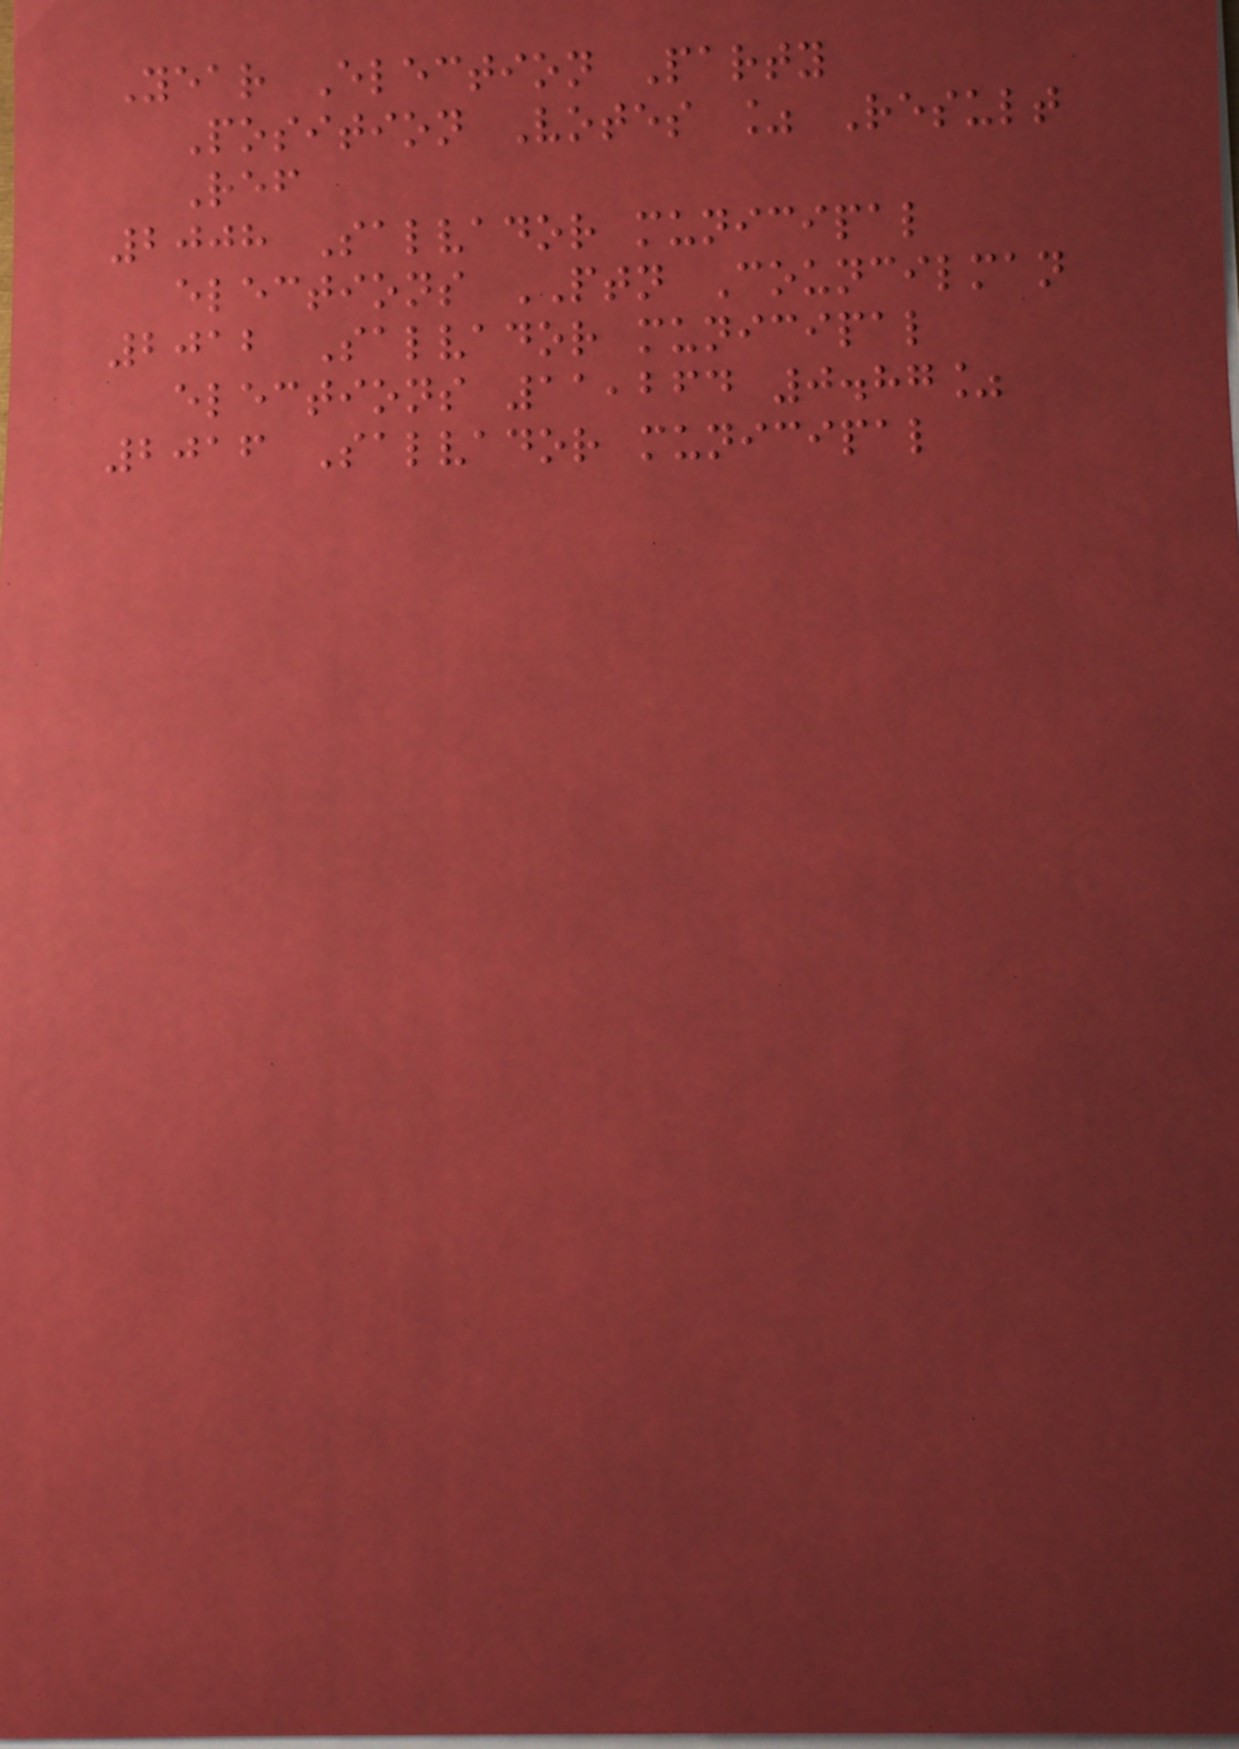Year Election Party
Position Votes % Result
Ref
2008 Salvador municipal
elections PTN Councilman
2012 Salvador municipal
elections 11,264 0.87%
2016 Salvador municipal
